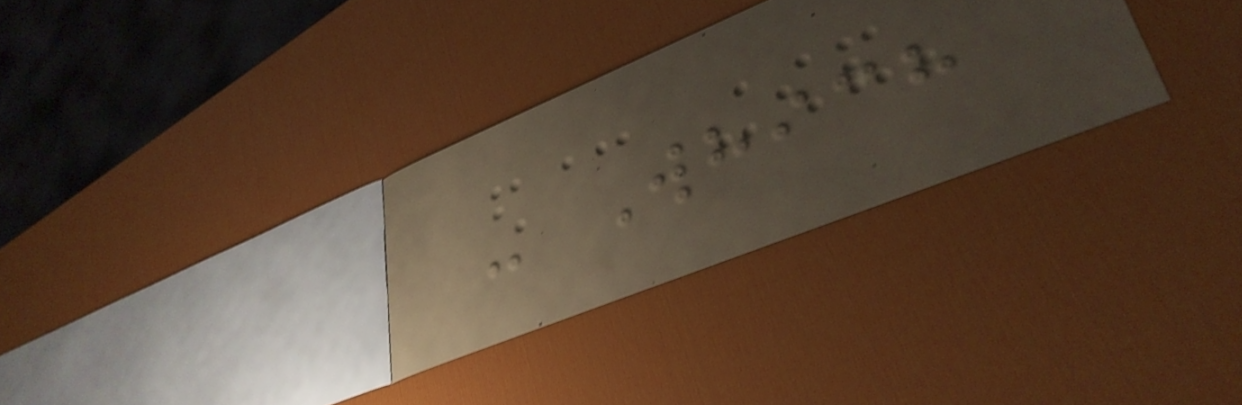- Which
